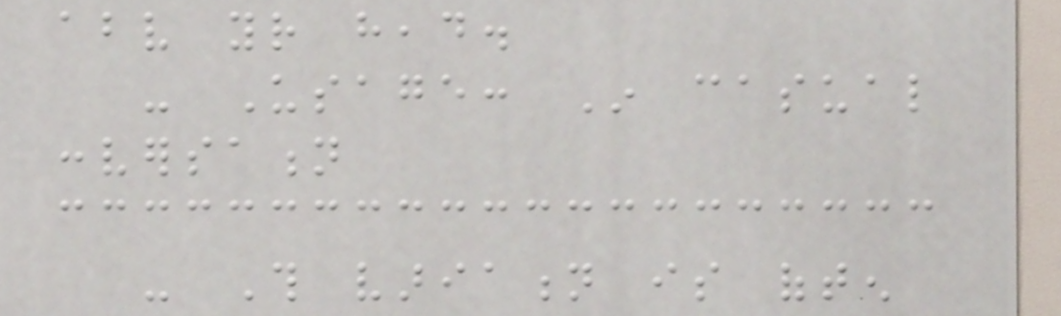above your head.
- Usage: In casual
conversation
- This variation is often
